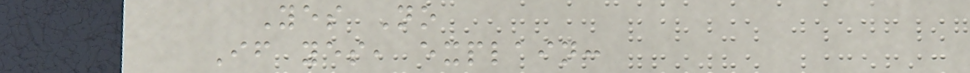Yes No
If yes, explain:
